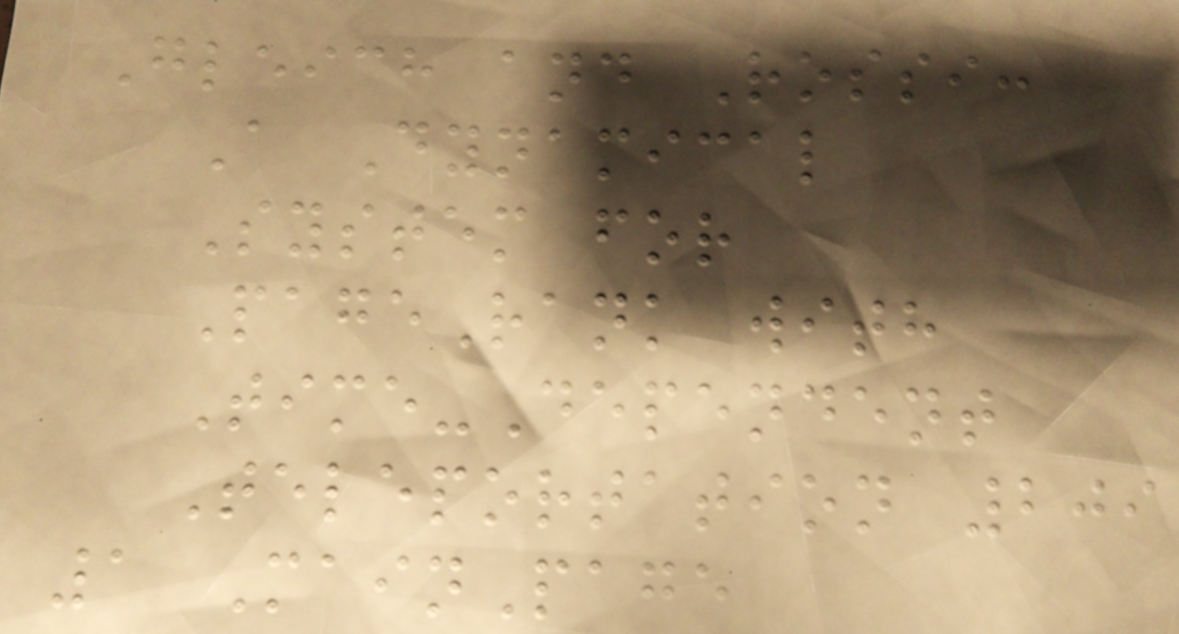Gleich and Rossi:
A Dynamical
System for
PageRank with
Time-Dependent
Teleportation 209
1 MainPage
